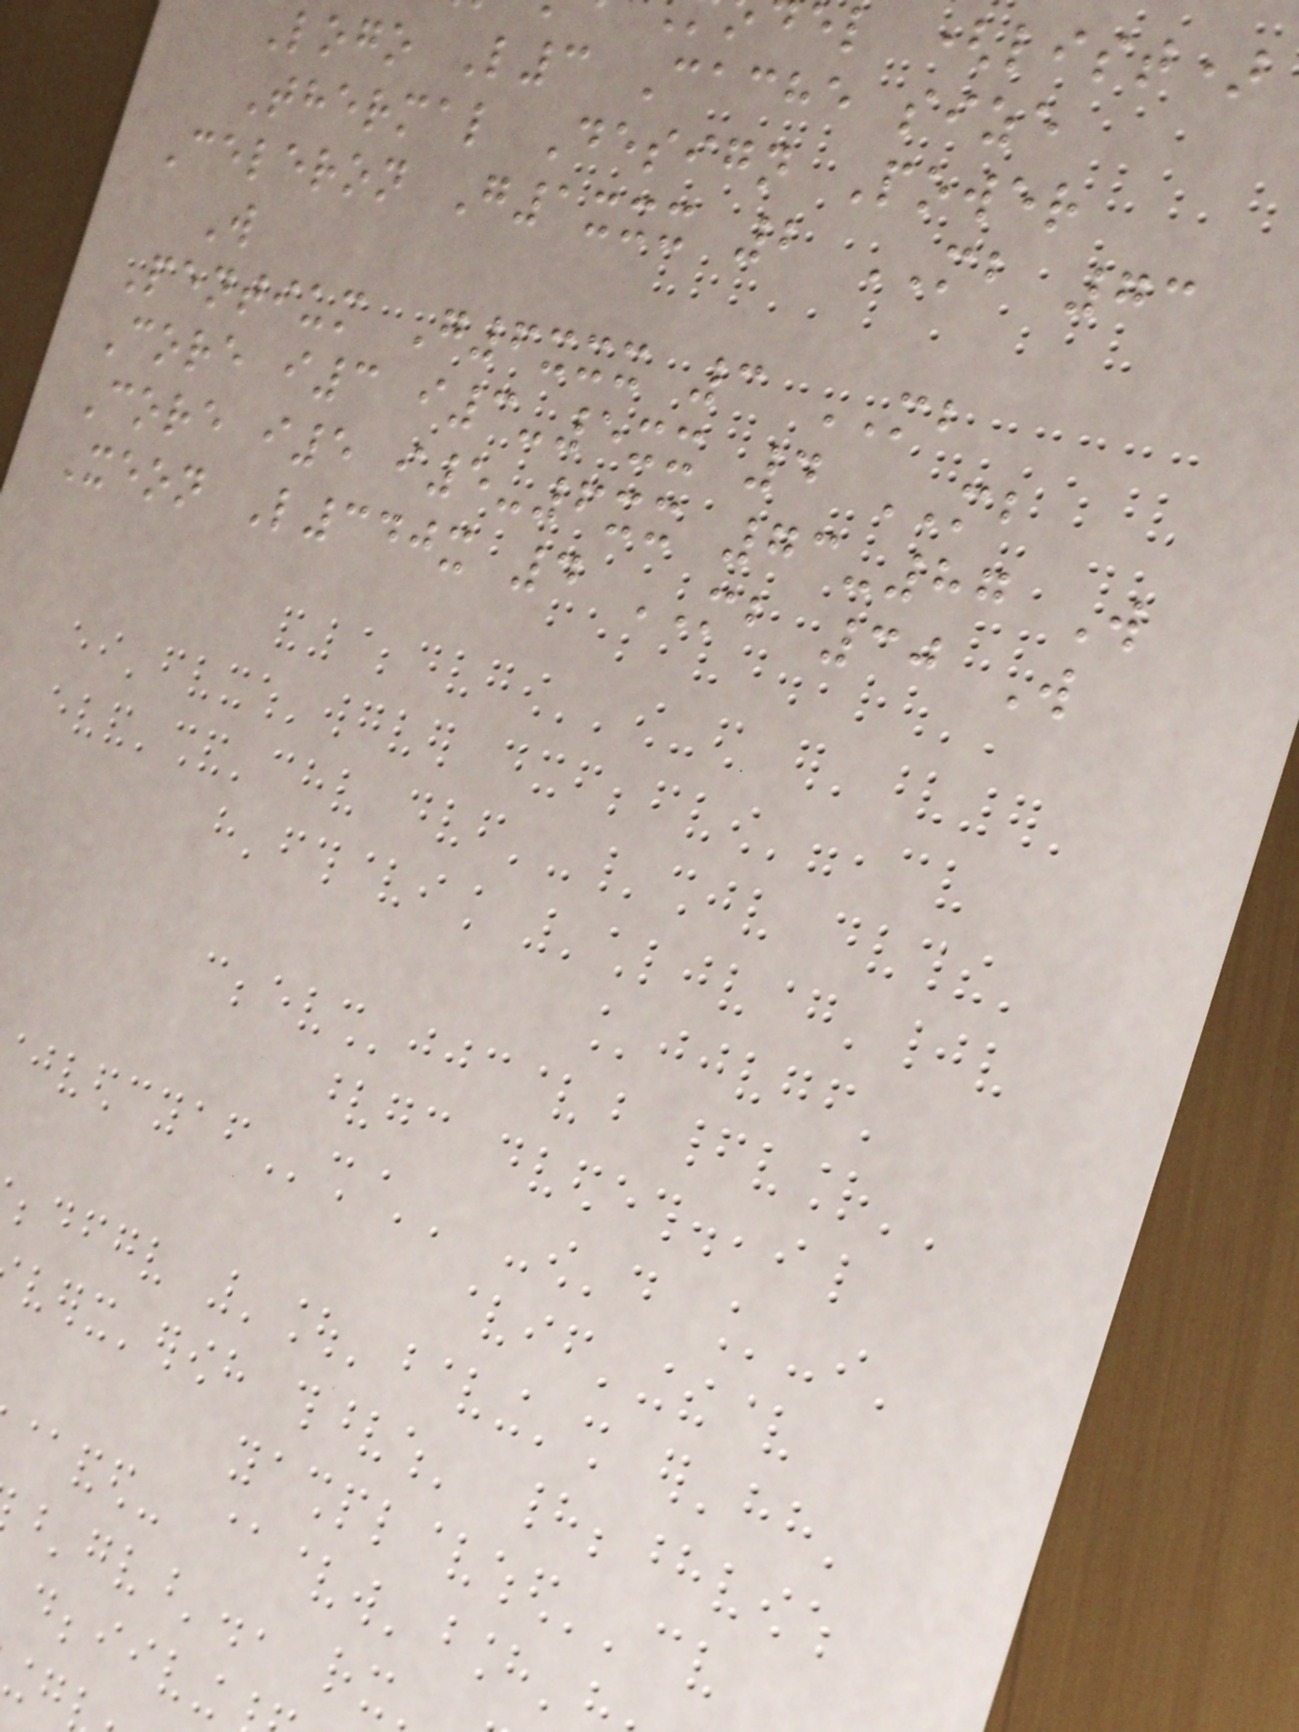el (list)
Logo L3 Cache size
Thermal Design Power
Celeron G1xxx 2 MB 73
W
Pentium G6xxx 3 MB
Core i3 i3-5xx 4 MB
Core i5 i5-6xx 73-87 W
Xeon L340x 4 MB 30 W
